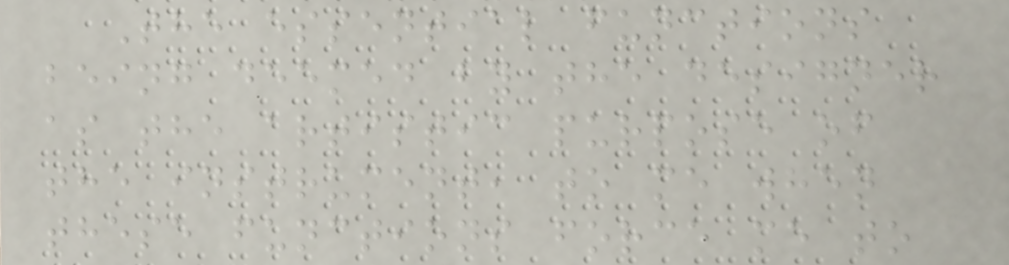The essential functions
being deemed by the designer
as the artistic purpose of
the instrument, to me when
these functions force me to
